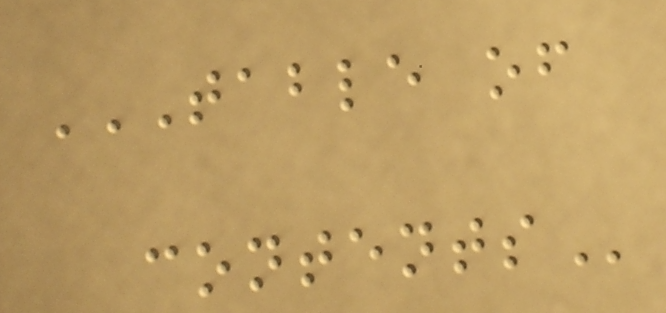TABLE OF
CONTENTS
